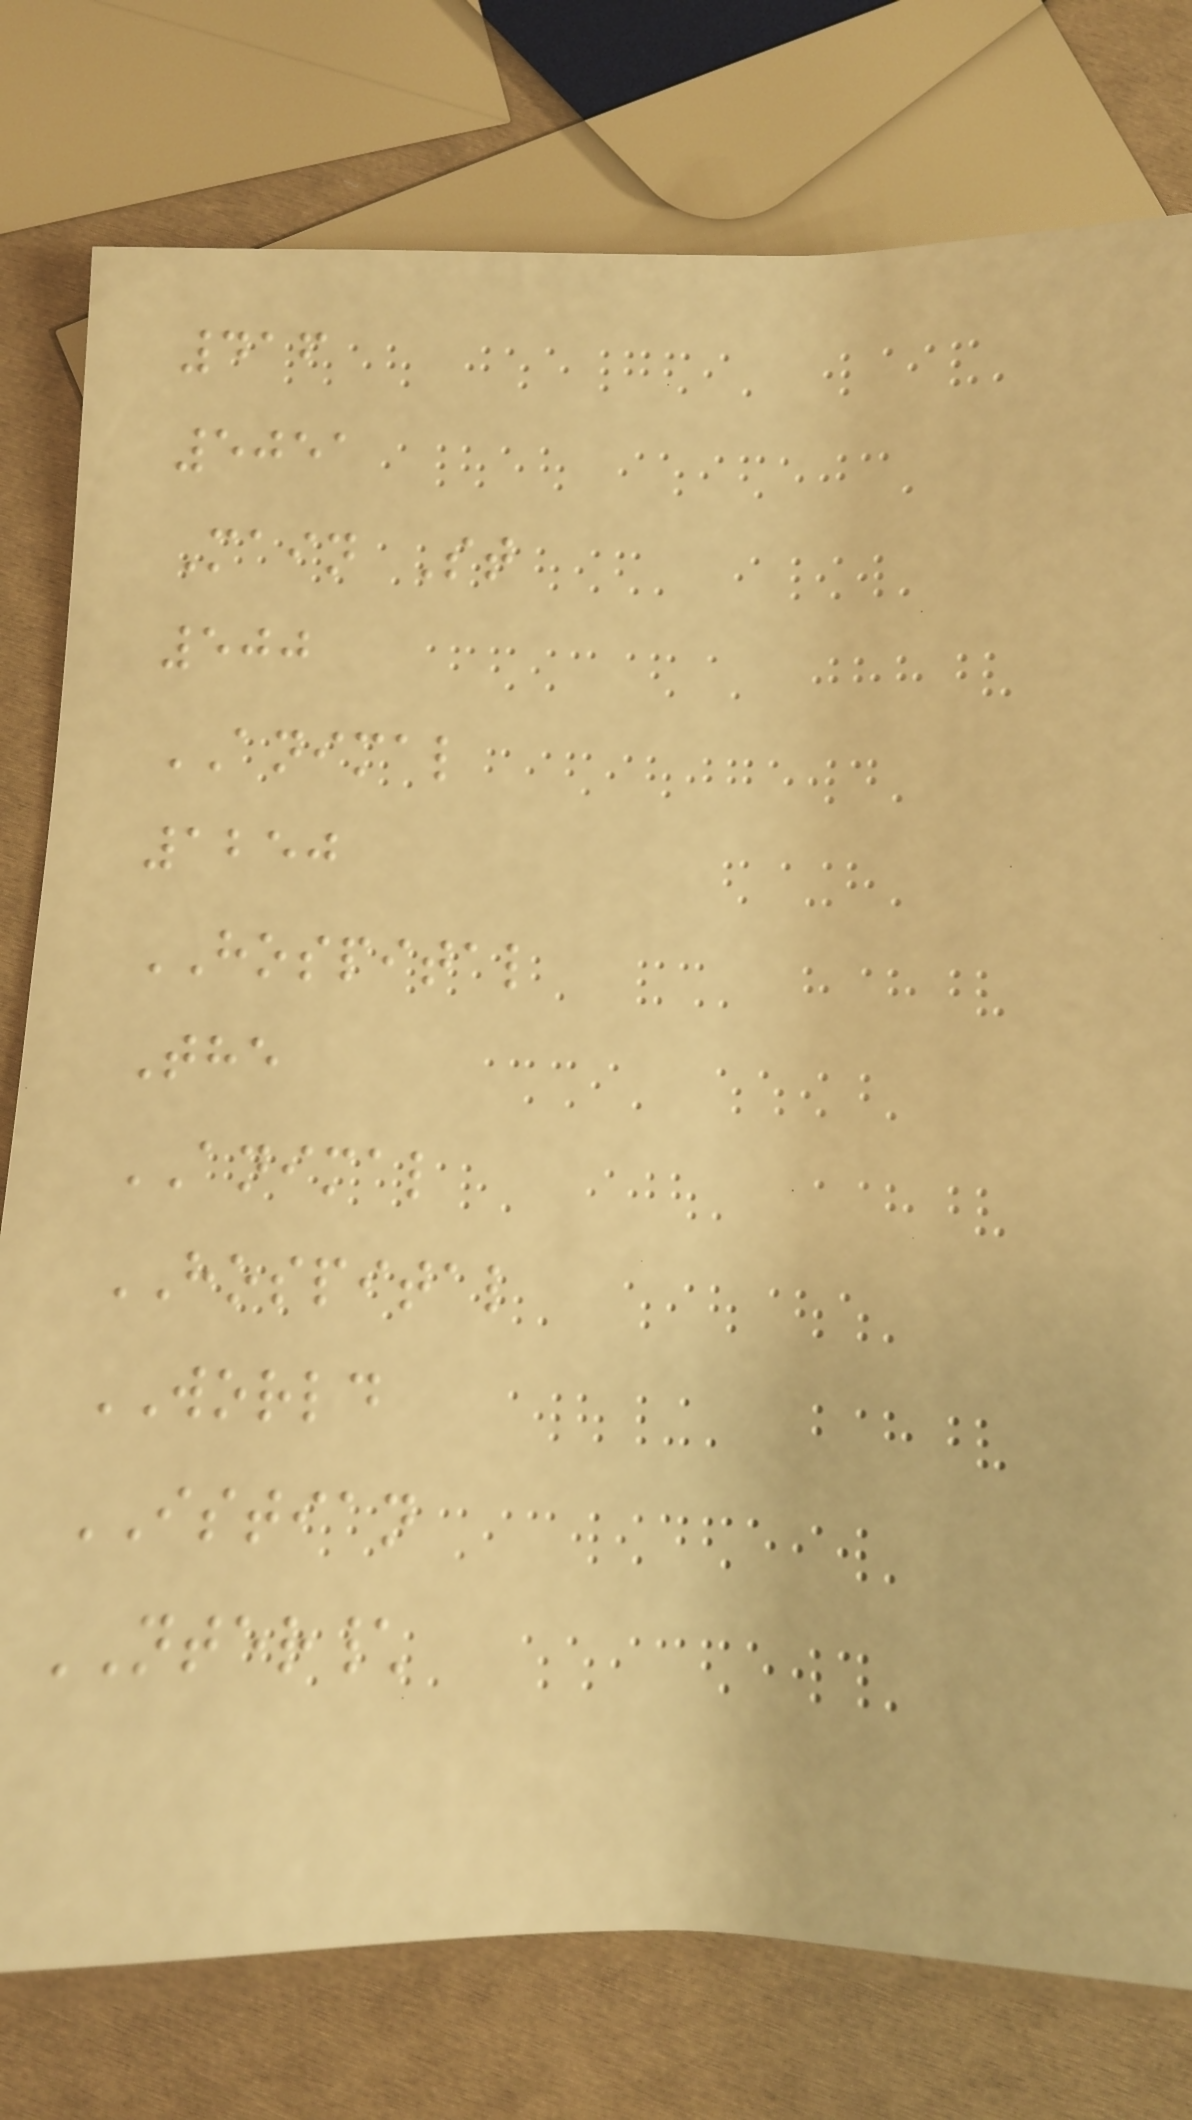416
5051
Main St
500
ANIMAL
1250
HOSPITAL
The
ANIMAL
HOSPITAL
WORLD
ISTIAN
NTER\
